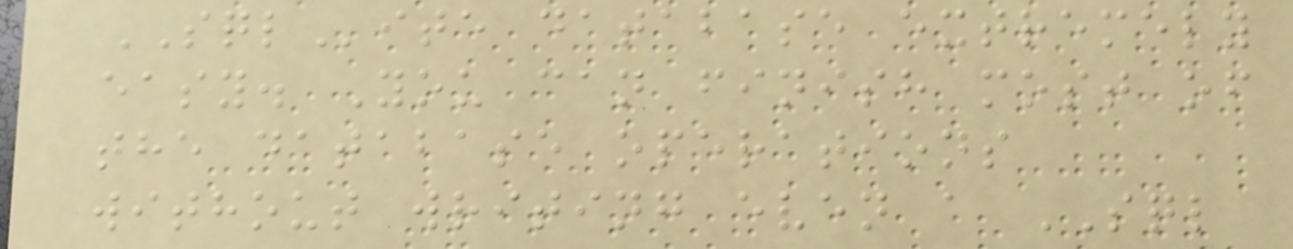SQLite database extremely
easy. You can finish most of
the database operations
without writing even a SQL
